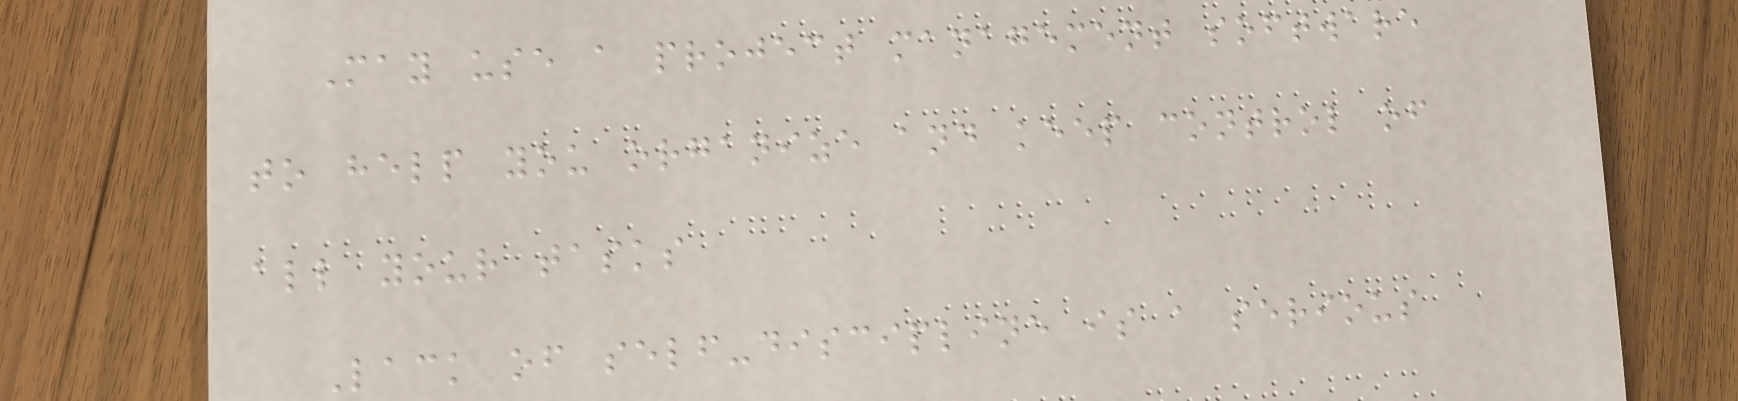May use a project management software
to help you organize and keep control of
all your tasks
Lack of self-discipline is a serious
